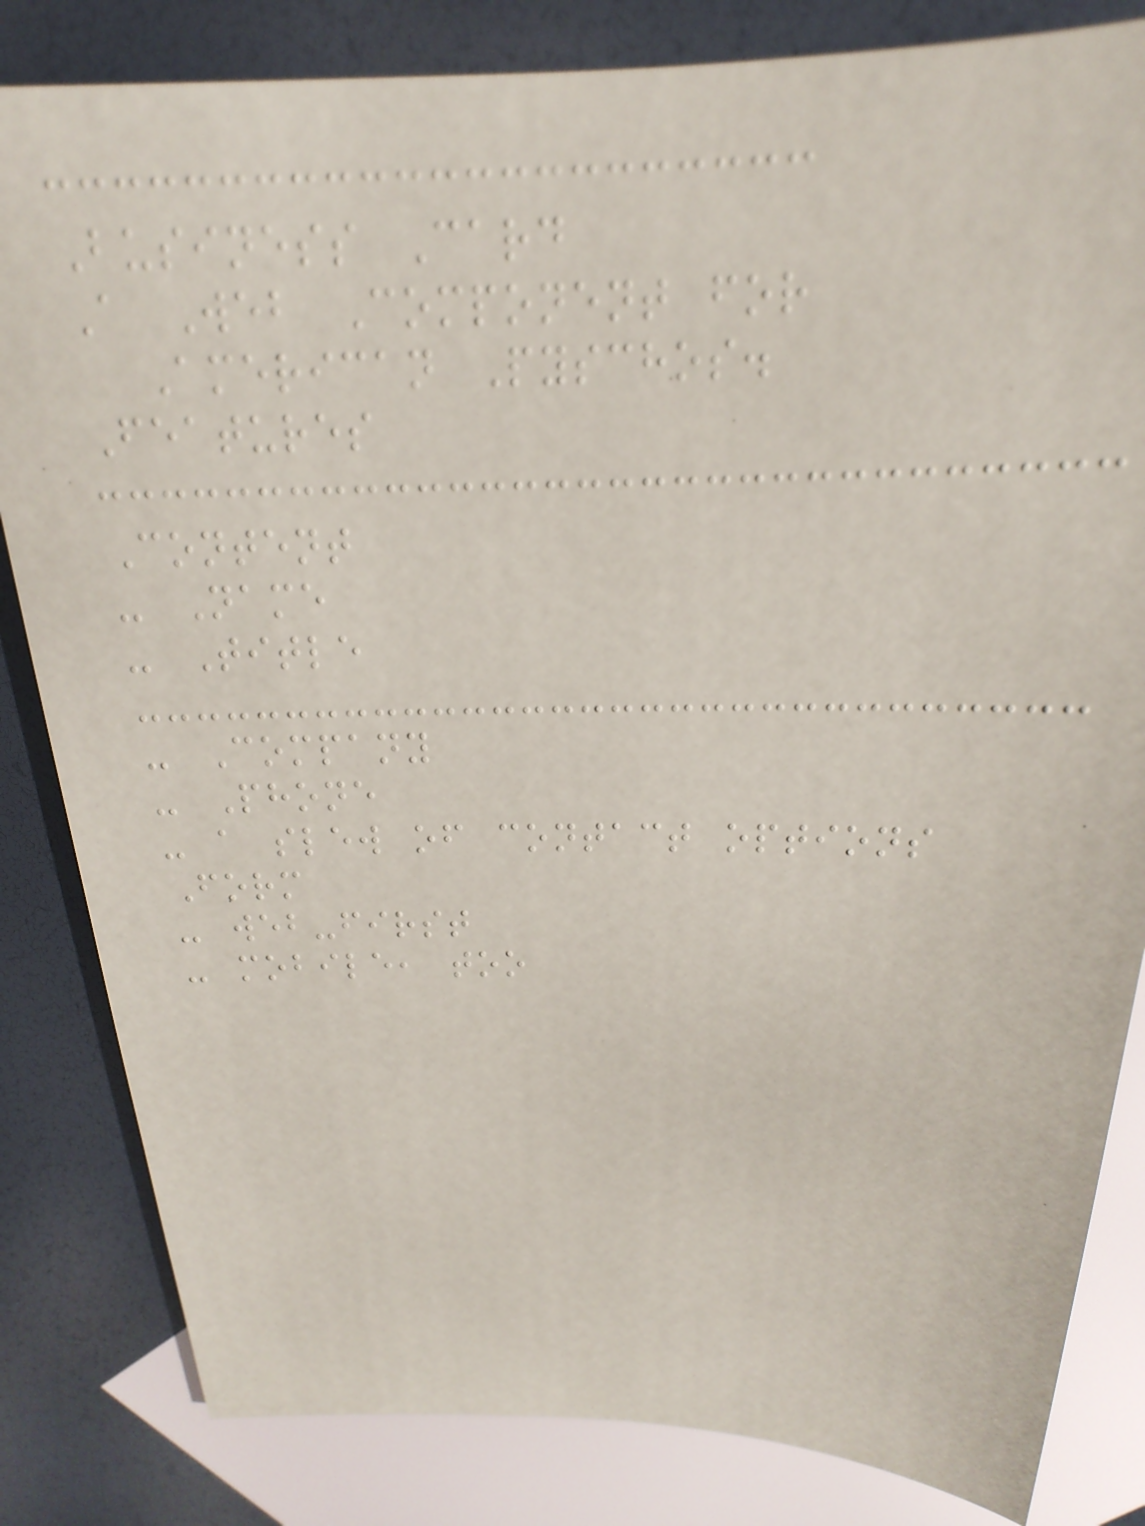Business Card
A Web Component for
American Pyschos.
Features
Content
- Name
- Title
- Company
- Phone
- a slew of contact options
Form
- web-first
- mobile, too
